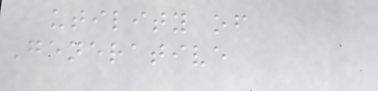utility of
Generative
